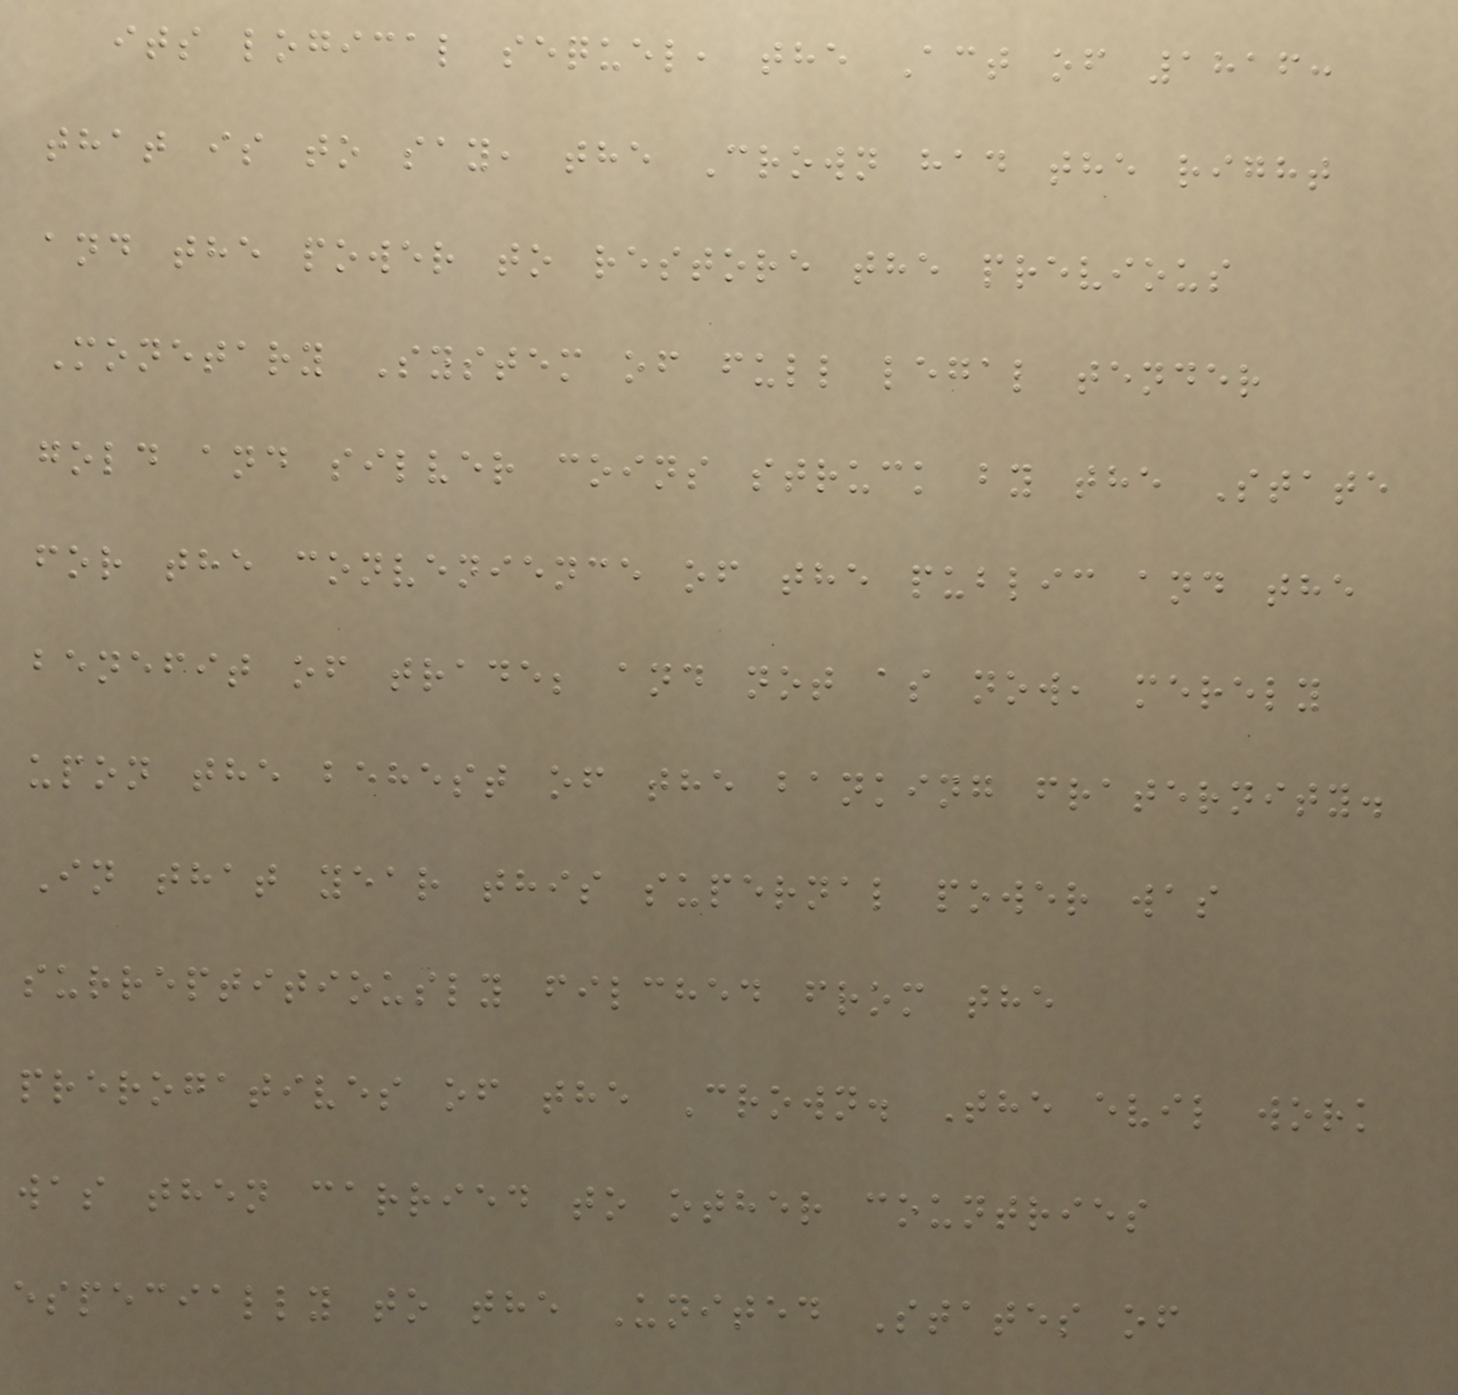its logical sequel, the Act of 1816:
that is to say, the Crown had the right
and the power to restore the previous
Monetary System of full legal tender
gold and silver coins struck by the State
for the convenience of the public and the
benefit of trade; and not as now, merely
upon the behest of the banking fraternity.
In that year this supernal power was
surreptitiously filched from the
prerogatives of the Crown. The evil work
was then carried to other countries
especially to the United States of
